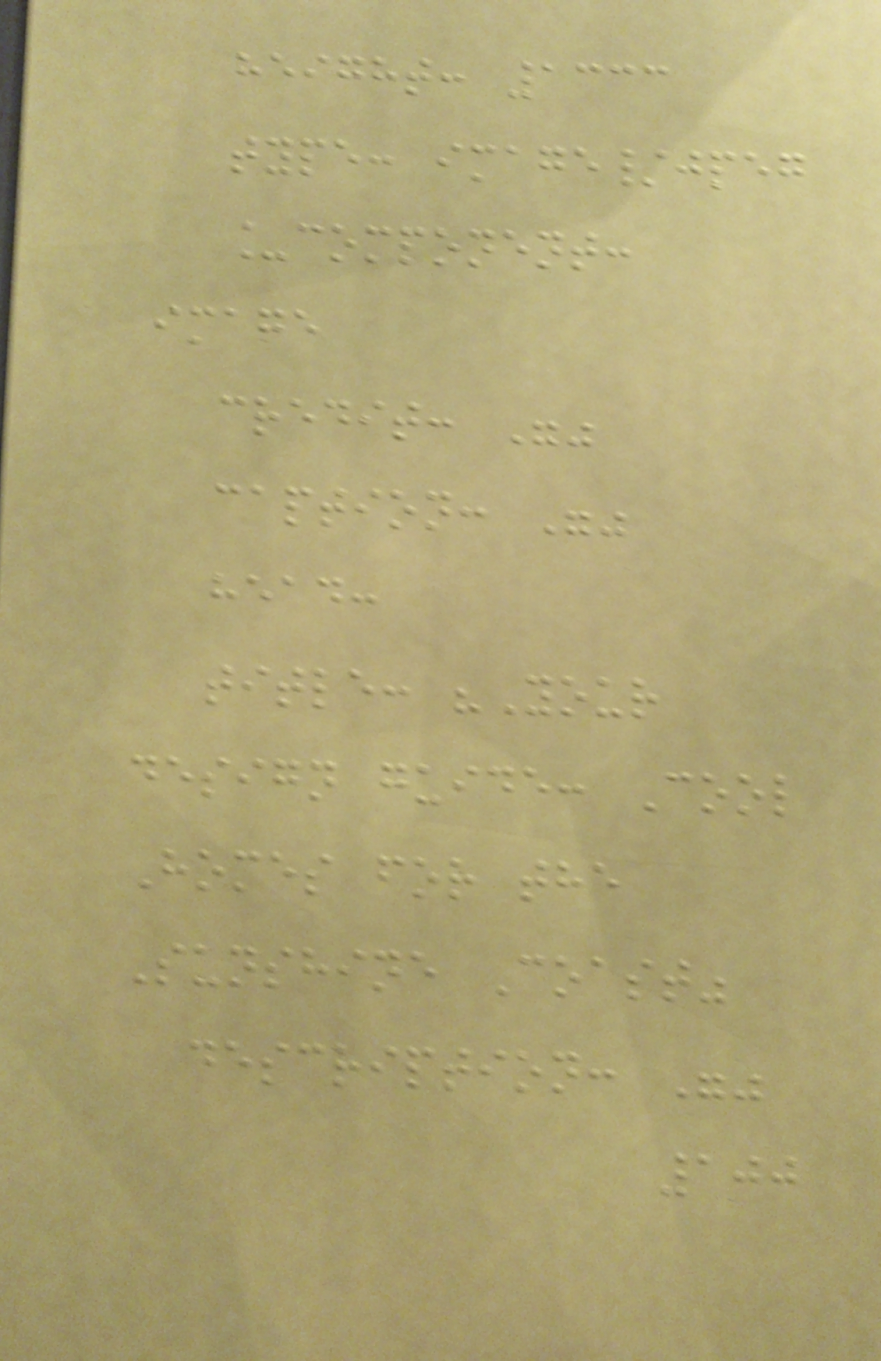height: 1333
type: image/jpeg
_component:
image
credit: ""
caption: ""
head:
title: "Your
design guide: Cool
Homes for the
Sunshine Coast"
description: ""
100
